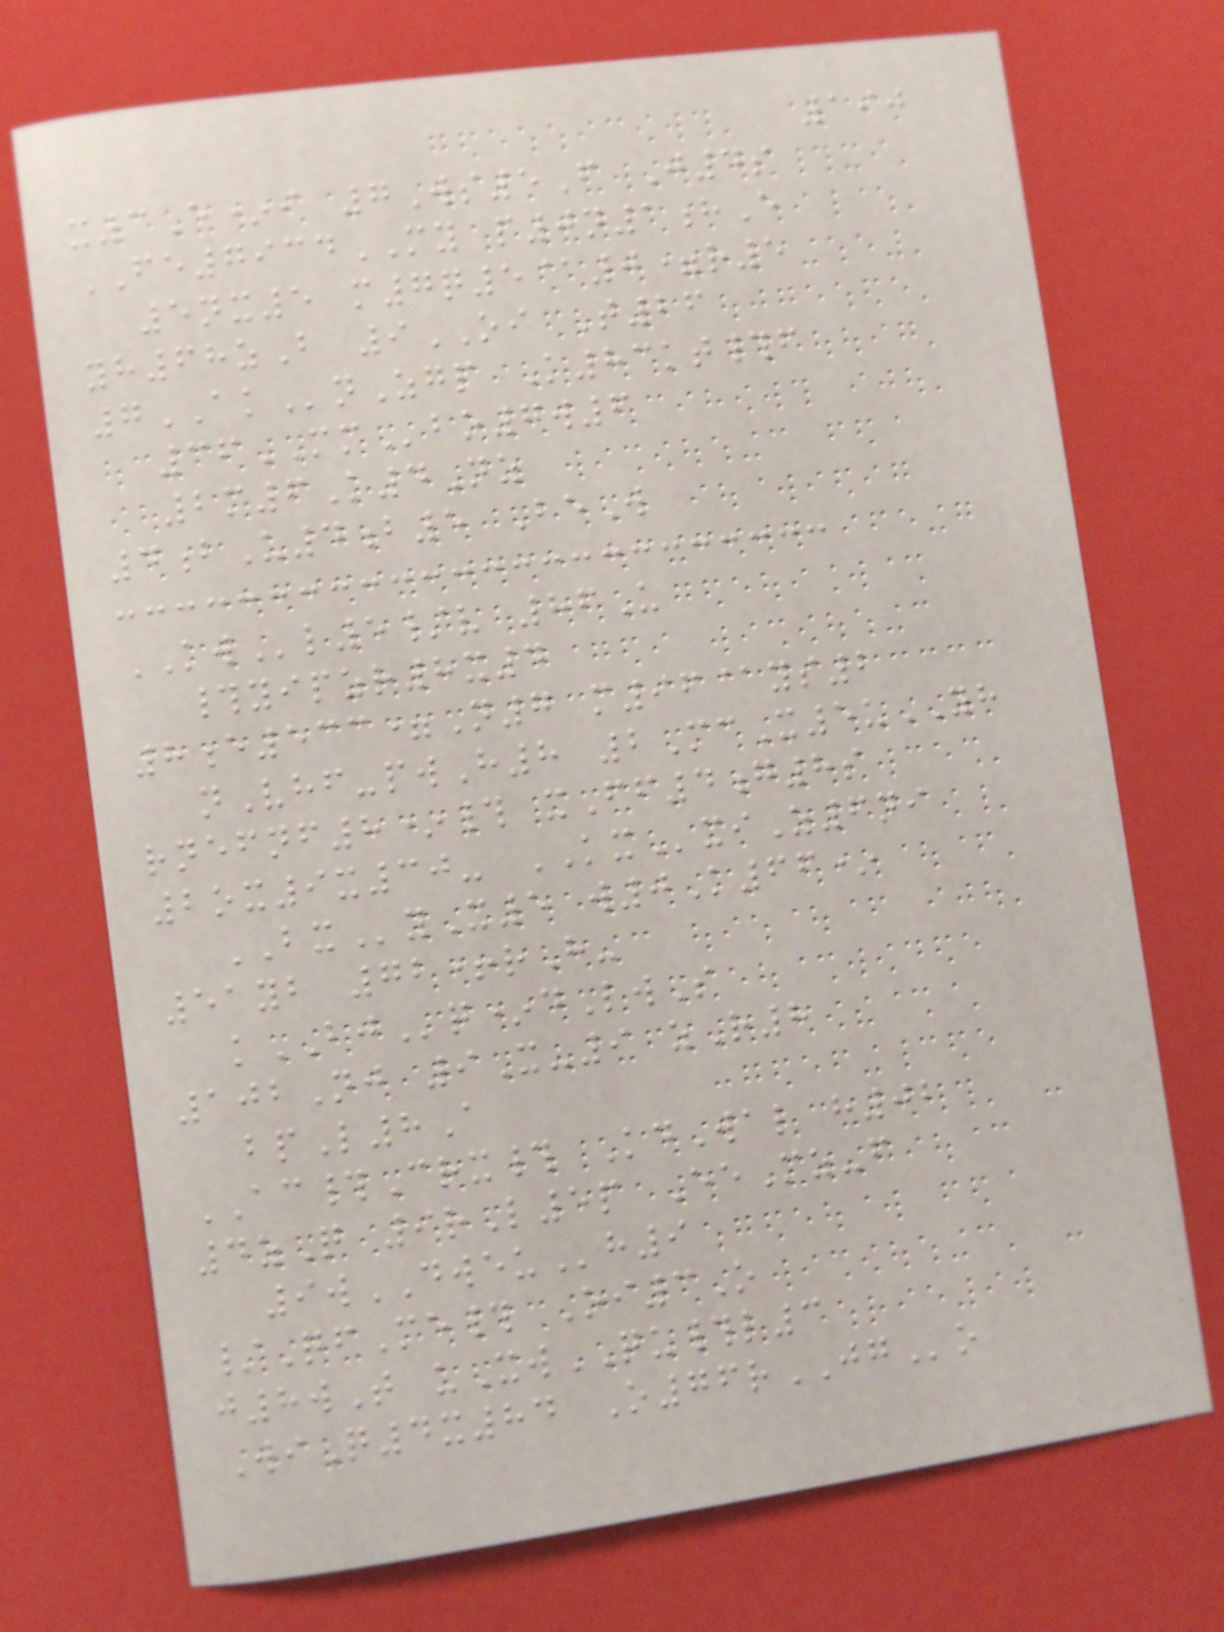190
x3E*i 7Ws5F J4s
FE7934MY p0n1hE
5nx5 m7q5@0=r5
yh68zB 9OI T26
7AKnZgp K83kt#f
36MMbo7w6
2m6K4Nz
4bU4b5 BeW
KWl5/v 86U
#yipzr8x4
8e533=N7 m96@ys2
nVhf-pwH8 2McX5uYH
rnefnf8*# xFf4g8s
2ox9x30- KXxiZ6ni
BXyX5 w0K66*
51yb 72+rH-
kBJq*dLwS
102Nj 9X-9 zR8
bpL8A
AC#Crx# KdWal h02
4zQ 9rL5p EeMz-f
9wDWEUh9
/QfMe# Oi3O
j8wT uXwQU#l3
WiQ4x84 O76rJGo
